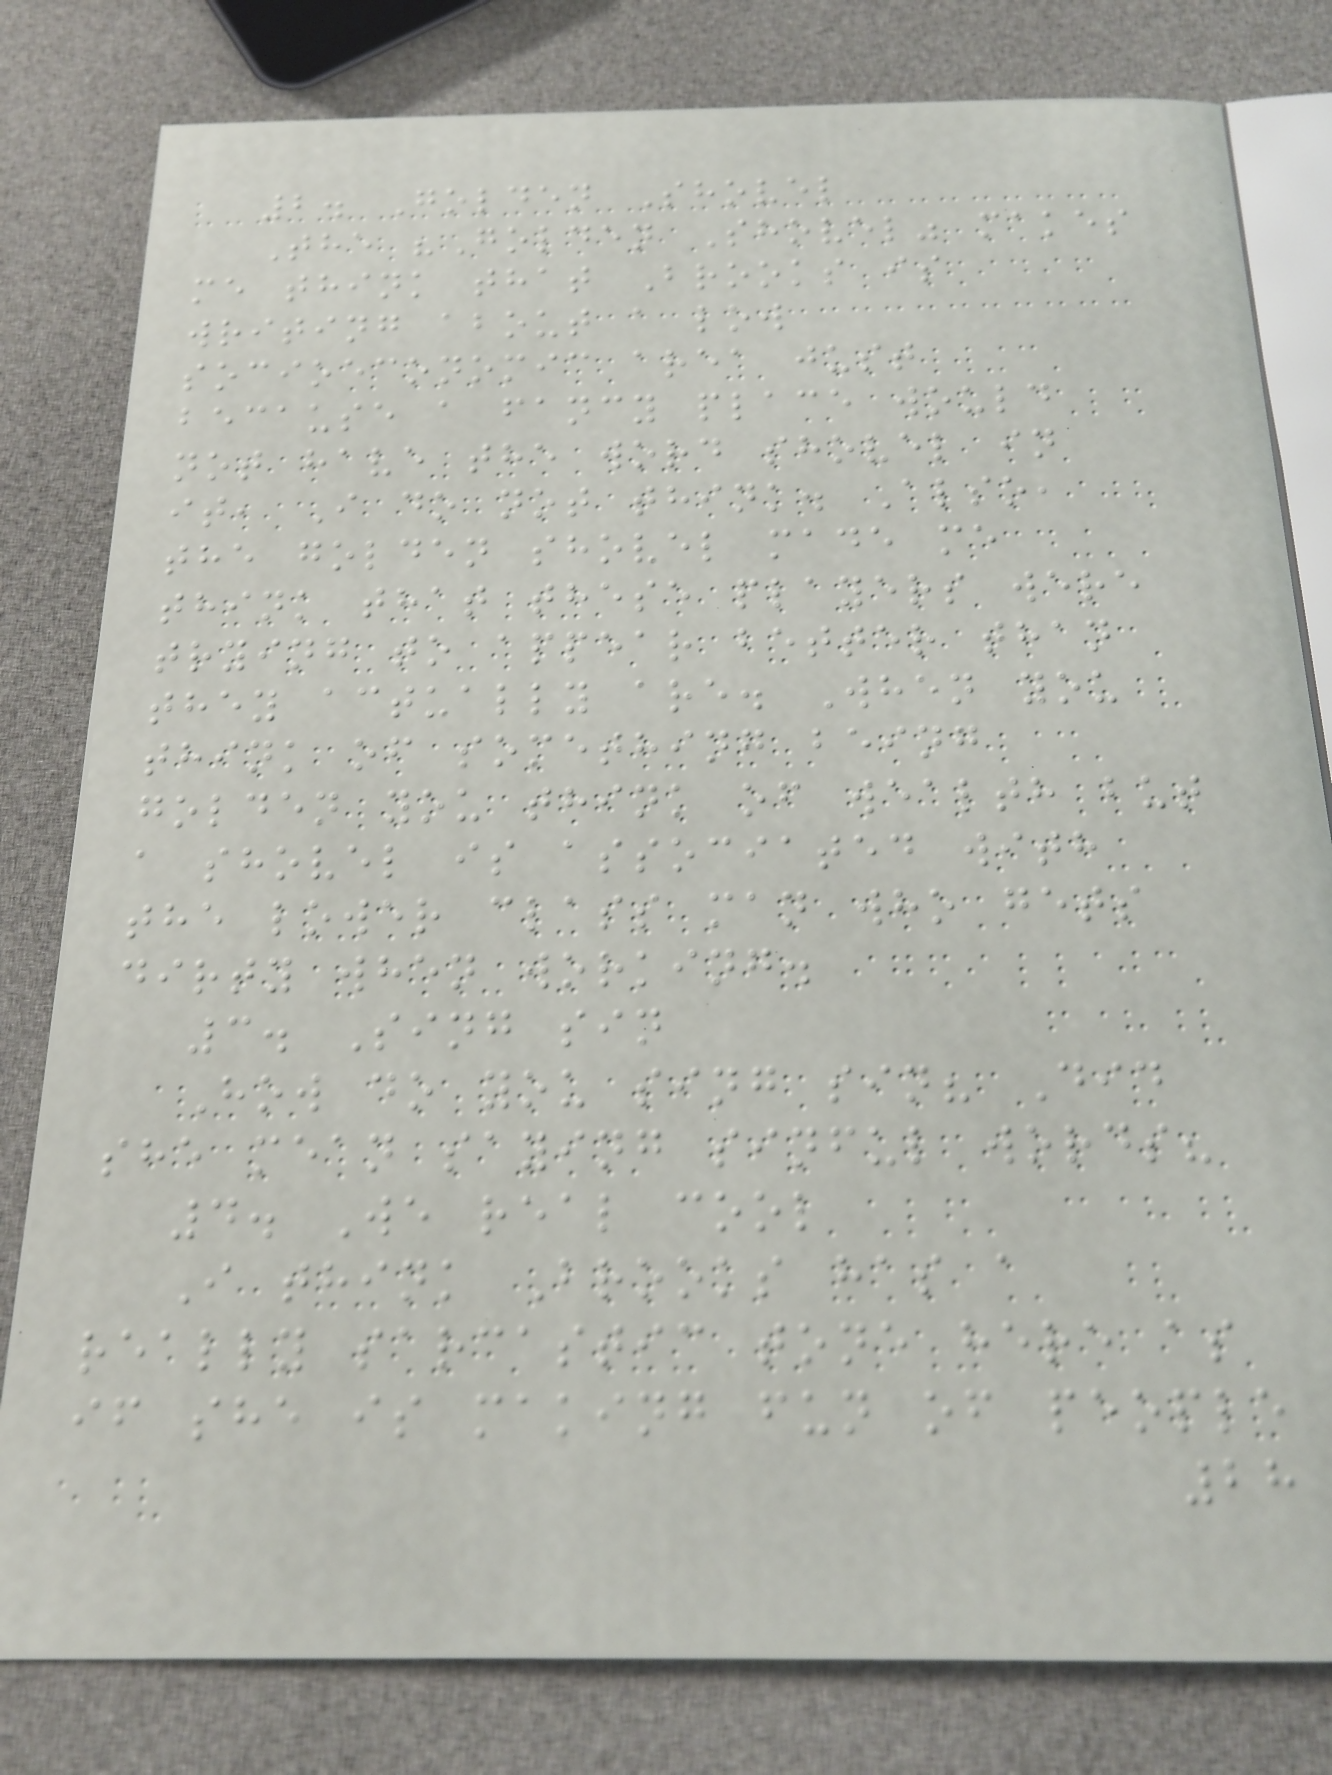2. Golden Shovel
The "Golden Shovel" makes
me think that Brooks is
writing about a low
socioeconomic area just
because a fancy place would
not have the word shovel in
it, I do not think. Also,
the golden shovel made me
think that these players were
trying to appear better than
they actually are. When you
think of something being
golden you think of wealth but
a shovel is associated with
the lower class man who gets
dirty when working.
3. Sing sin
How do you sing sin? Did
she mean saying sinful words?
4. We real cool
I think Brooks has a
really sarcastic tone here as
if she is making fun of people
28
